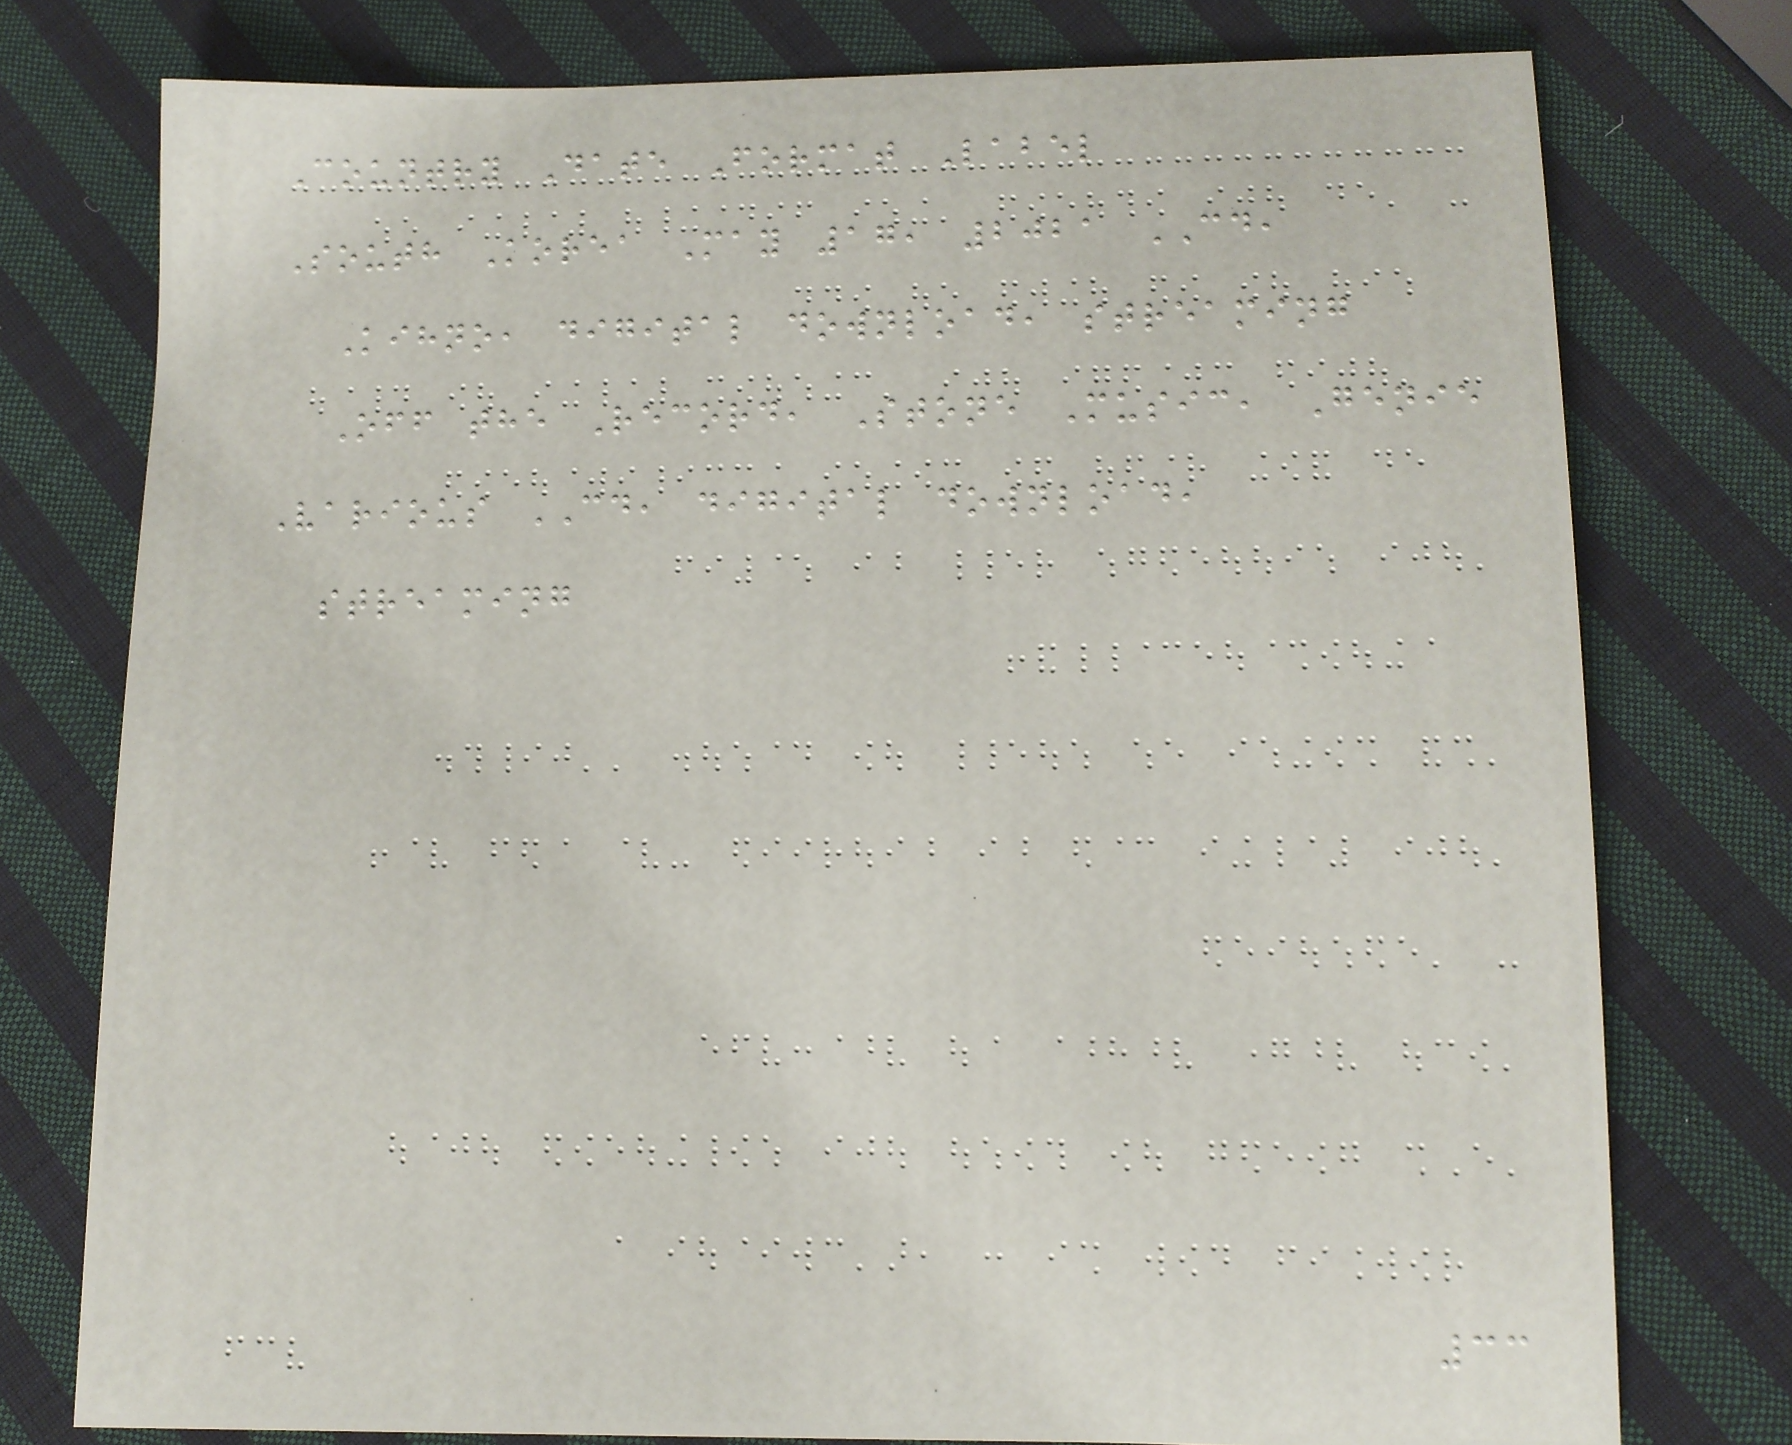Country Date Format Label
South Korea May 17, 2021 CD,
Kihno, digital download, streaming
Off the Record, Stone Music, Genie
Various CD, digital download,
streaming
33
